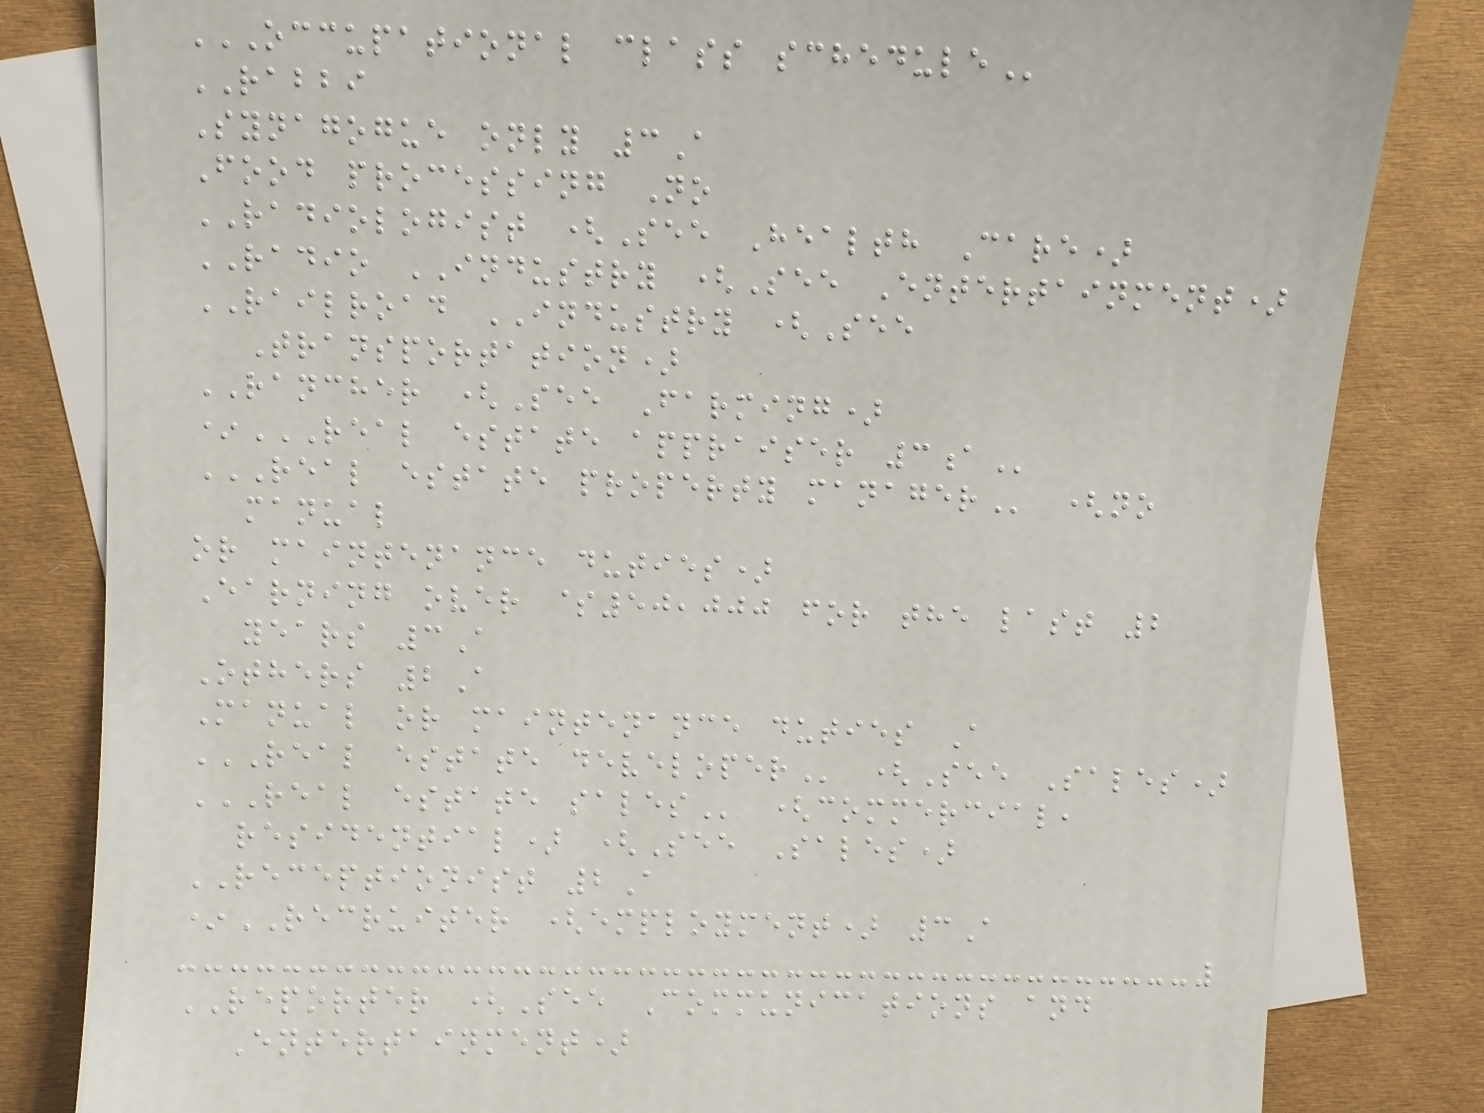OCCUPATIONAL CLASS SCHEDULE
RABBI
Synagogue only 3A
Food processing No
RADIOLOGIST (See Health Care)
RADIO INDUSTRY (See Entertainment)
RAILROAD INDUSTRY (See
Transportation)
RANCHER (See Farming)
*REAL ESTATE APPRAISER 3A
REAL ESTATE PROPERTY MANAGER (no
manual
or maintenance duties)
Earning over $50,000 for the last 2
years 3A
Others 2A
Manual or maintenance duties A
REAL ESTATE DEVELOPER (See Sales)
REAL ESTATE SALES (commercial,
residential) (See Sales)
RECEPTIONIST 2A
*RECRUITER (employment) 3A
REPORTER (See Communications and
Entertainment)
